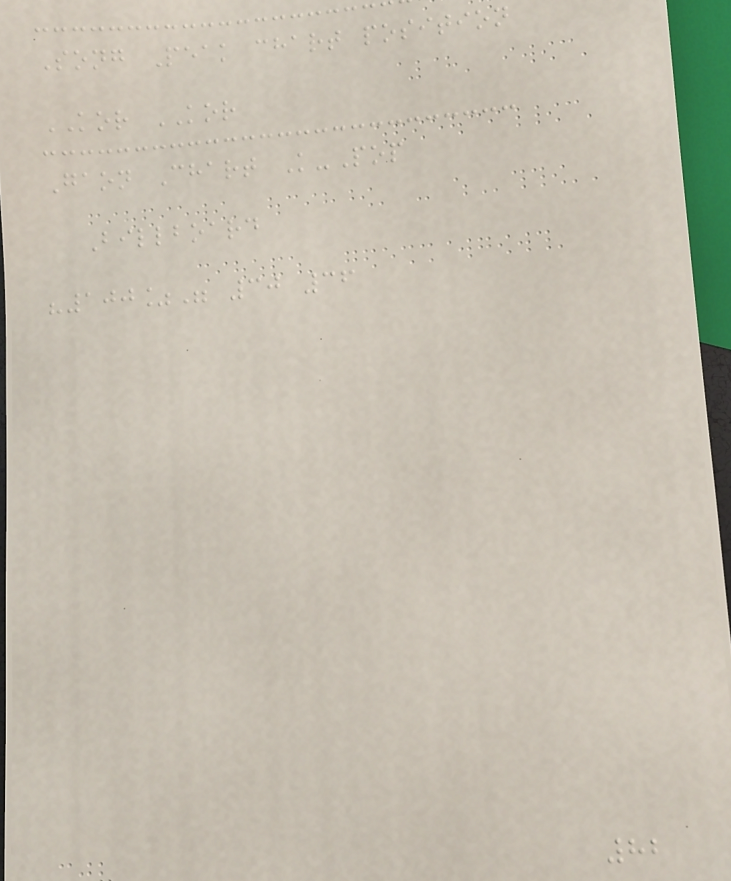Song Peak chart position
KOR KOR
Gaon Chart K-Pop
Billboard
"100%" 30 36
82
